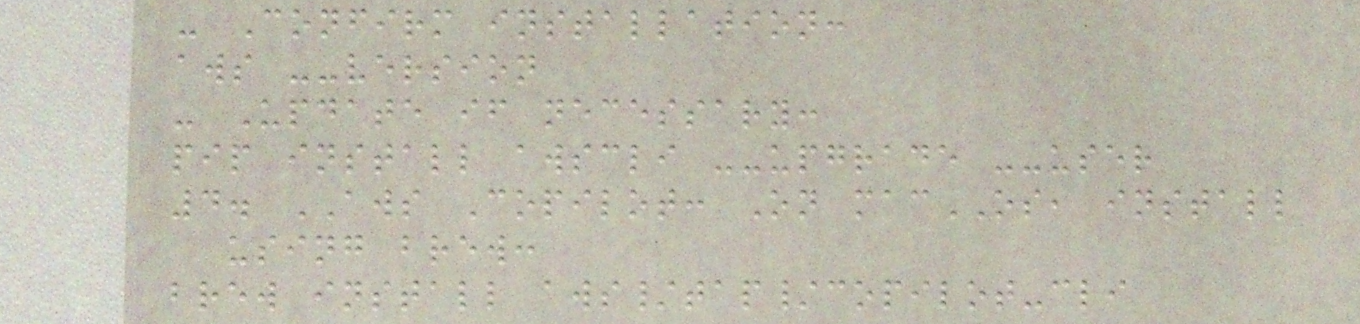- Confirm installation:
aws --version
- Update if necessary:
pip install awscli --upgrade --user
4. AWS Copilot: On macOS, install
using brew:
brew install aws/tap/copilot-cli
